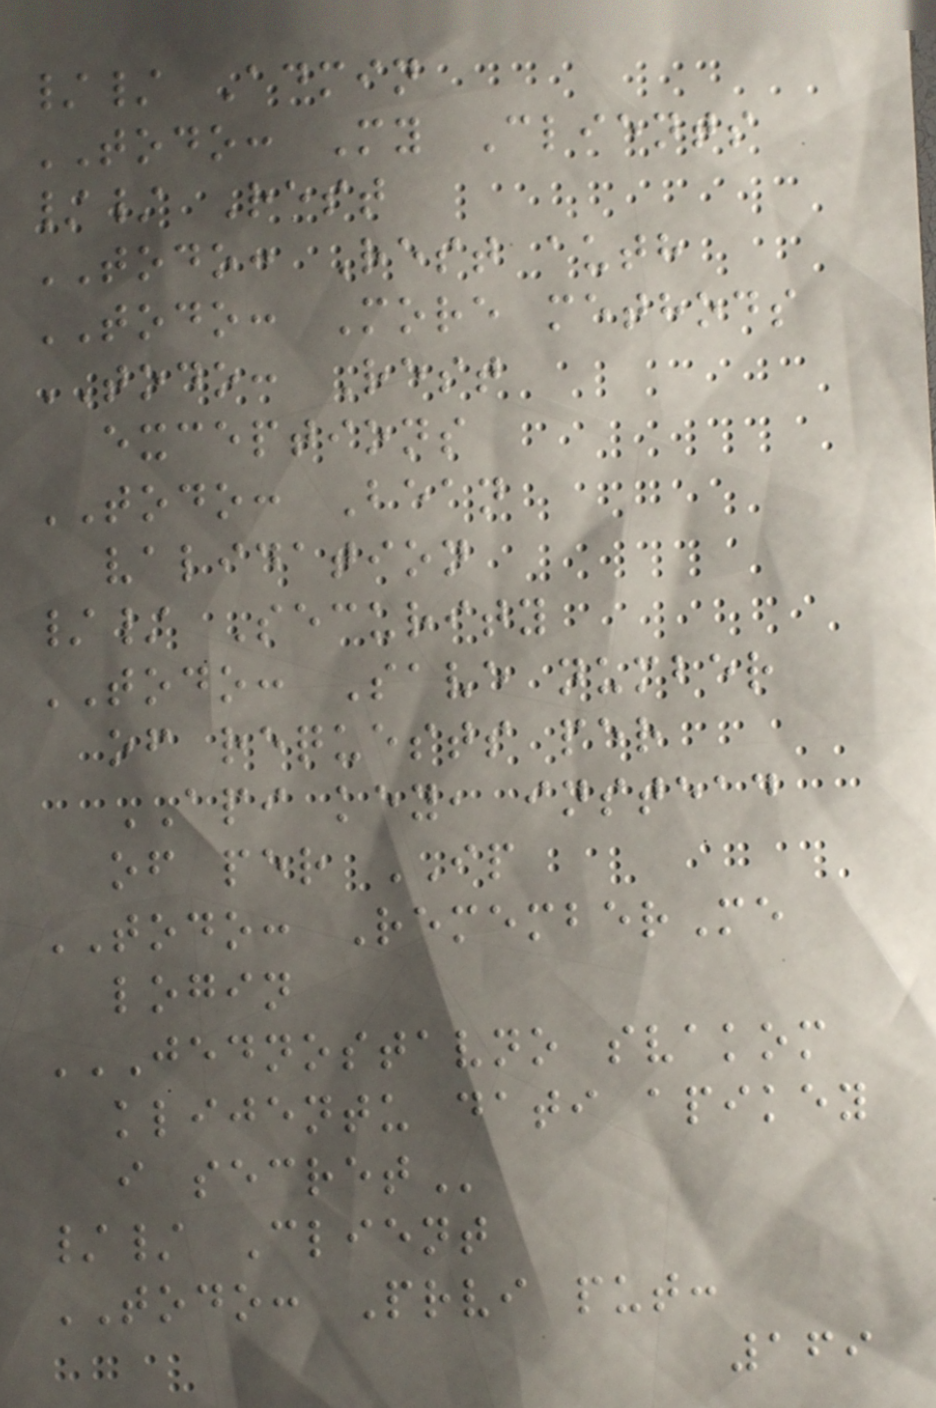// Admin
TODO: My Clients
// Rest
TODO: Rest auth
TODO: More methods
TODO: Rest
exceptions
TODO: Bean
validation
// Security
TODO: Save number
of requests per
API key, instead
of per IP
TODO: RememberMe
login
JEDNOSTAVNO SVAKOM
KLIJENTU DATI APIKEY
I SECRET
// Client
TODO: Prvi put:
169
